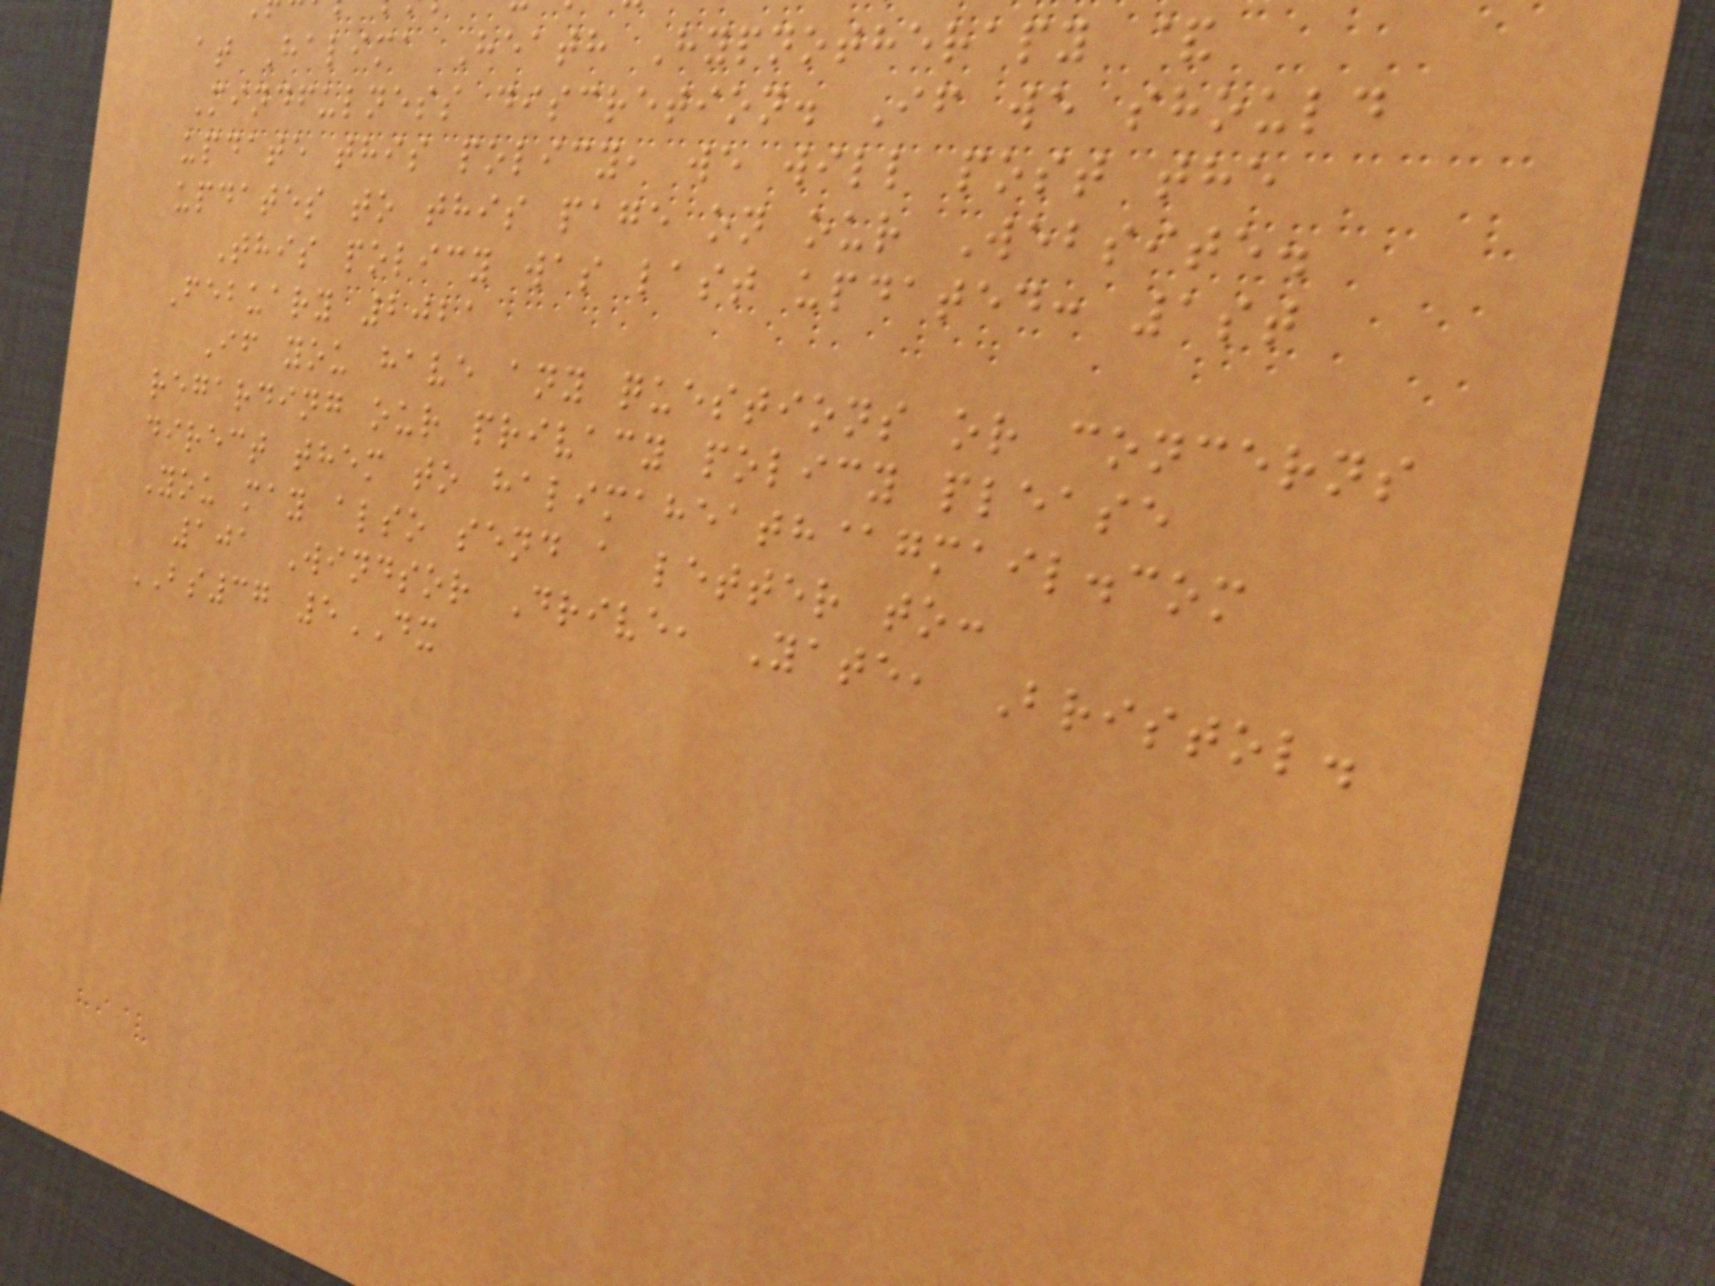at Halima Heath Hypnotherapy &
Mindfulness discretion. If we should
update this policy, we will post the
updates to this page on our Website.
This policy was last updated: 1st
Febuary 2021
If you have any questions or concerns
regarding our privacy policy please
direct them to halimaheath@gmail.com
You may also send a letter to:
101 Windsor Drive, Yate, Bristol.
BS37 5DX
